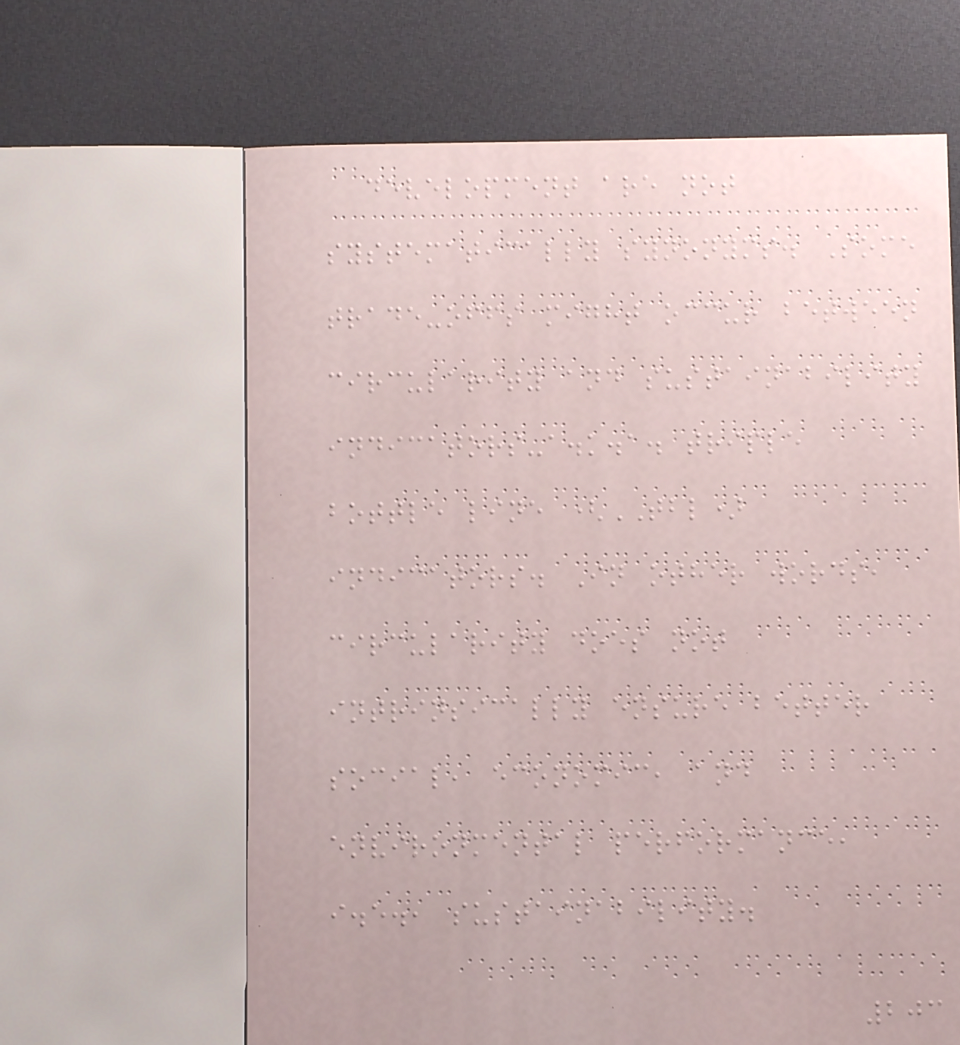development are not
systematically synonyms. Some
trade-offs might occur between
circularity and sustainability
indicators-a.k.a. triple
bottle line (TBL)
indicators. In other words,
circularity does not
intrinsically ensure better
social, economic, and
environmental performance,
i.e., sustainability.
203
